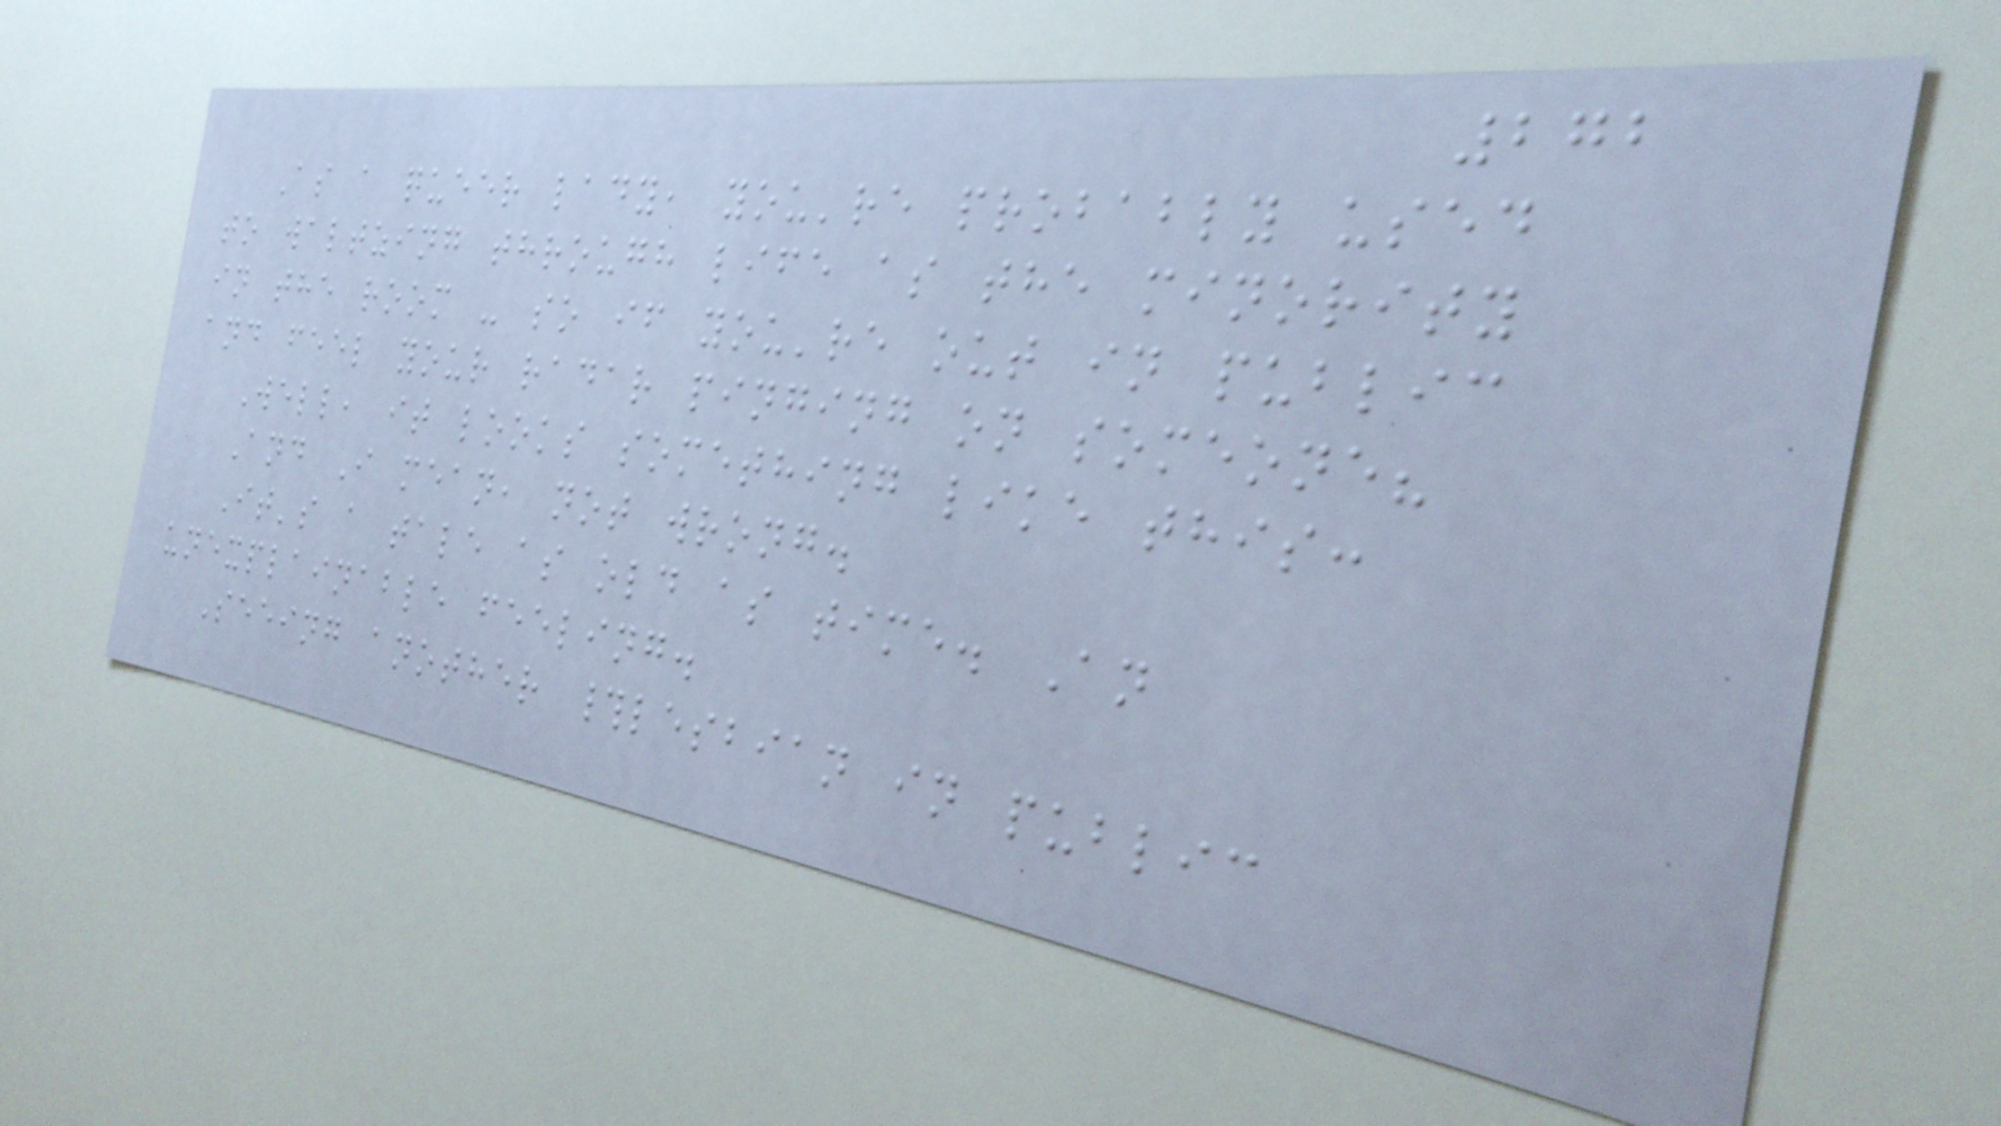272
As a queer lady, you're probably used
to waltzing through life as the minority
in the room - so if you're out in public
and feel your radar pinging on someone?
Well, it looks something like this:
And I mean, not wrong.
It's a tale as old as time. An
unexplainable feeling.
Seeing another #lesbian in public
